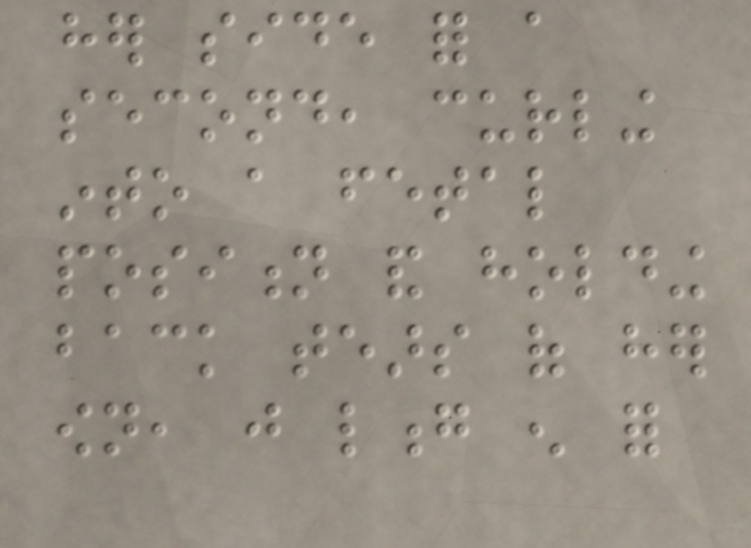her side for a
second, curling
into a fetal
position and holding
back tears of her
own, just long enough for
